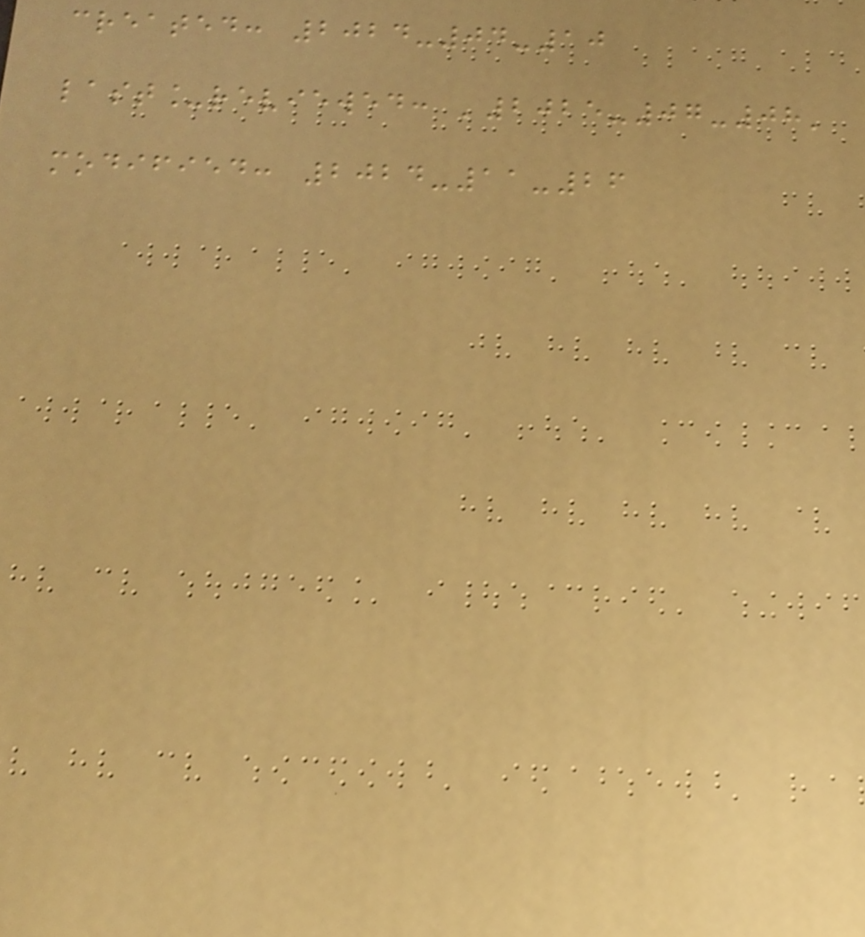created: 2024-04-10
last_reviewed: '2025-07-08'
modified: 2024-11-26
